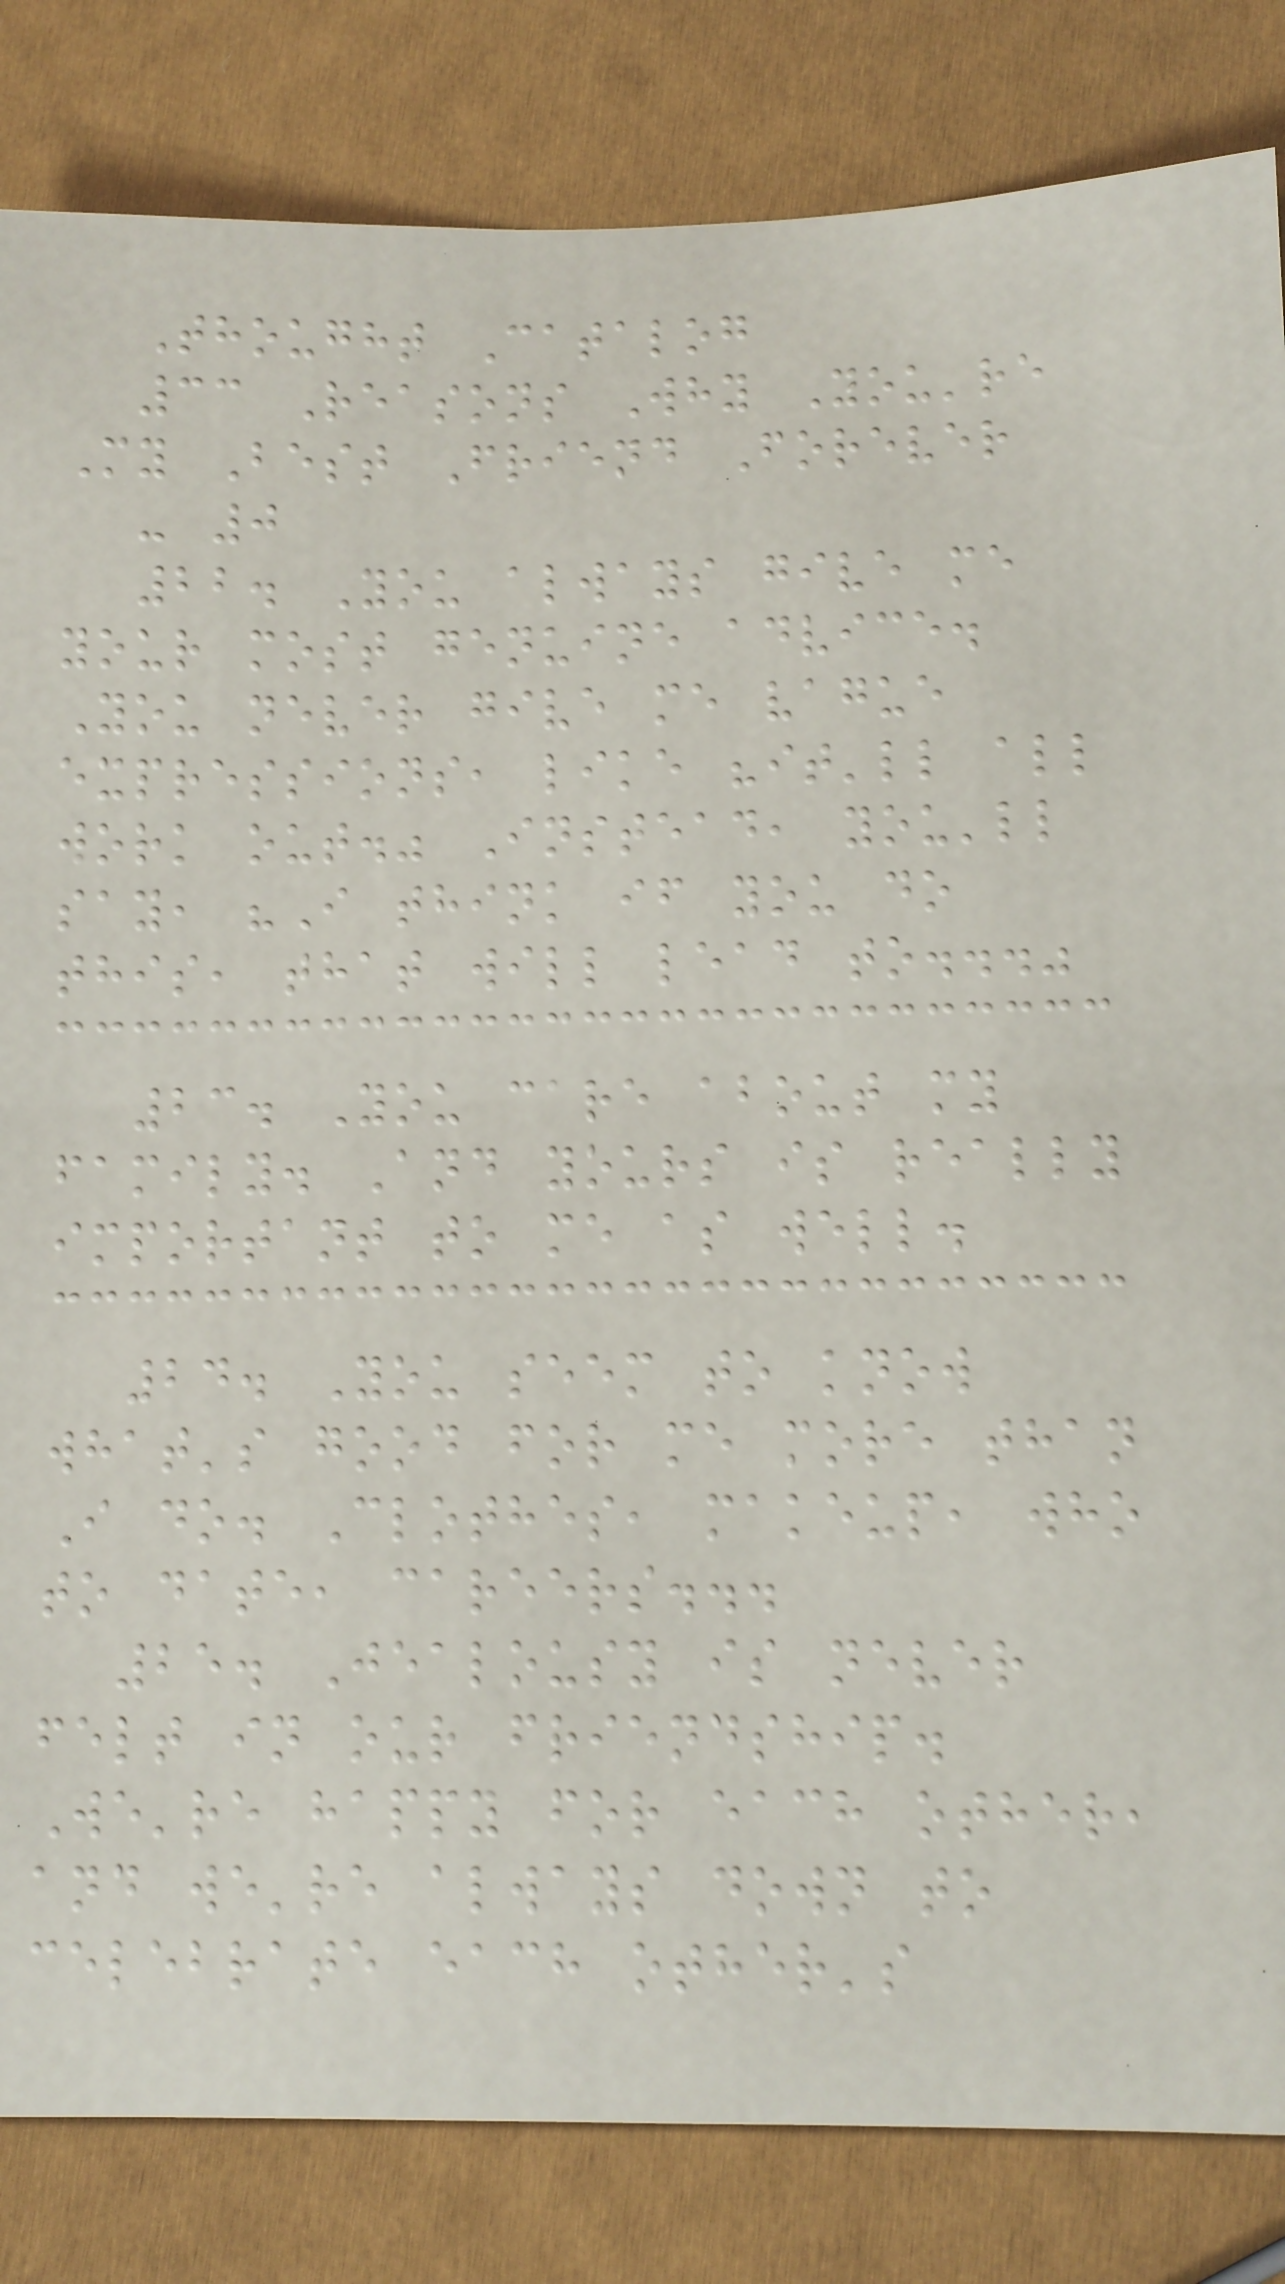Thought Catalog
33 Reasons Why You're
My Best Friend Forever
- 0
22. You always give me
your most genuine advice.
You never give me vague
expressions, like "it'll all
work out." Instead, you'll
say, "I think if you do
this, that will lead to..."
23. You care about my
family. And yours is really
important to me as well.
24. You seem to know
what's good for me more than
I do. Clothes, makeup, who
to date, careers...
25. Jealousy is never
felt in our friendship.
We're happy for each other,
and we're always down to
celebrate each other's
